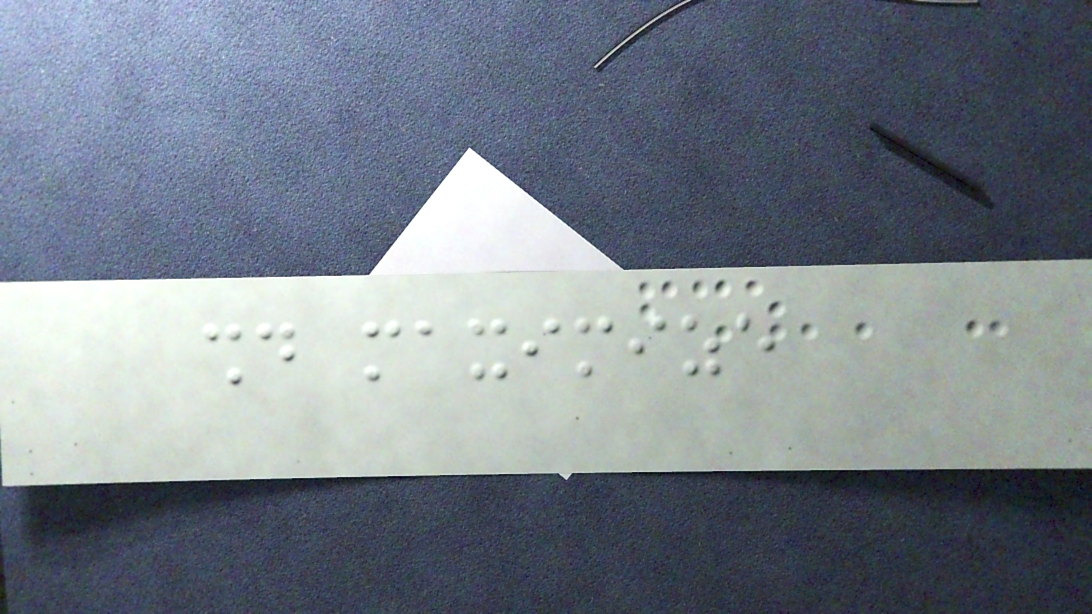should maximize
